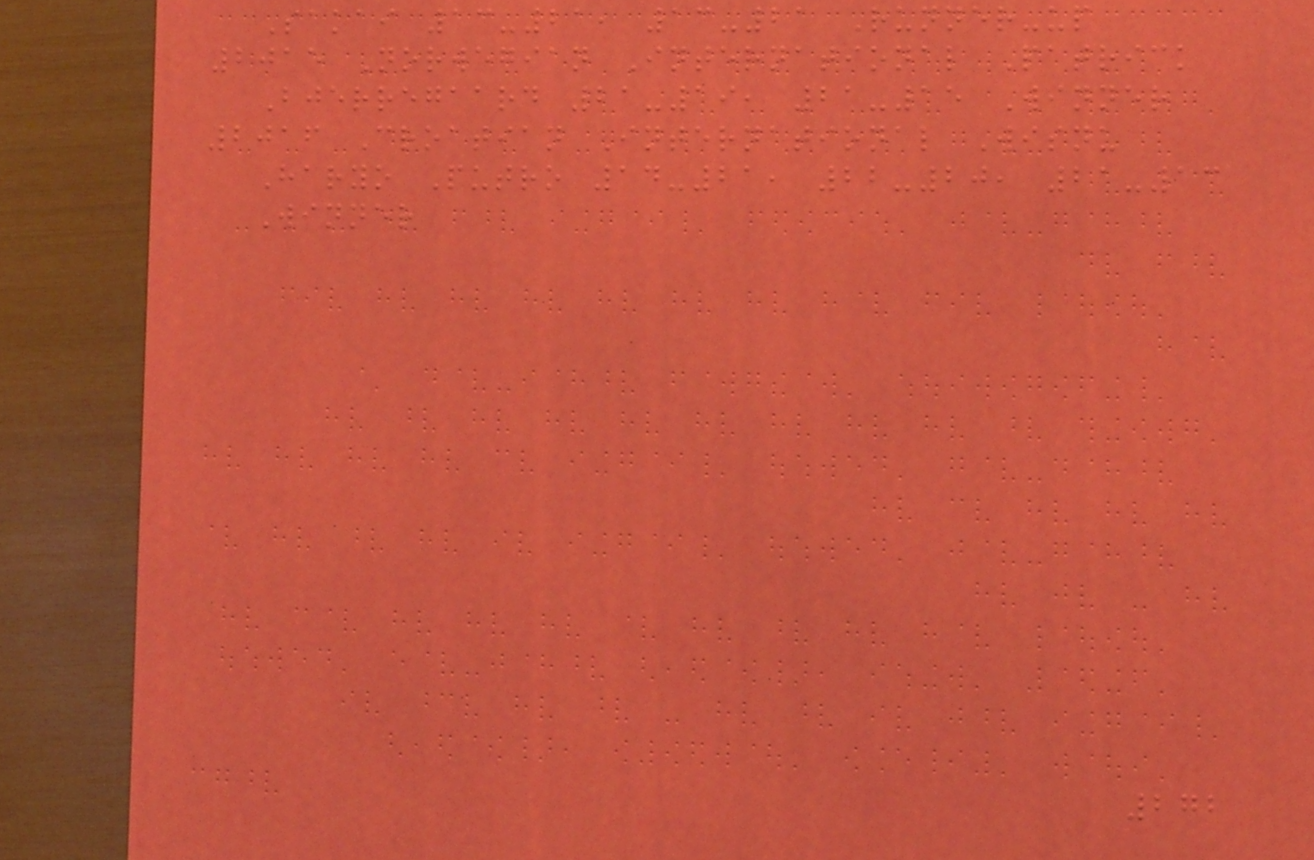Sakai 13-21, 13-21 Runner-up
2015 Norwegian International Patrick
Bjerregaard 21-19, 21-15 Winner
2016 Croatian International Wisnu
Haryo Putro 14-21, 22-20, 21-13
Winner
272
